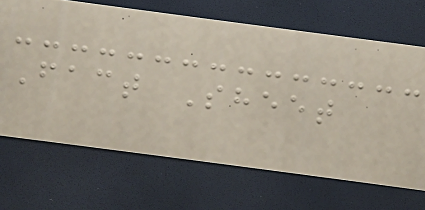Fact Sheet
